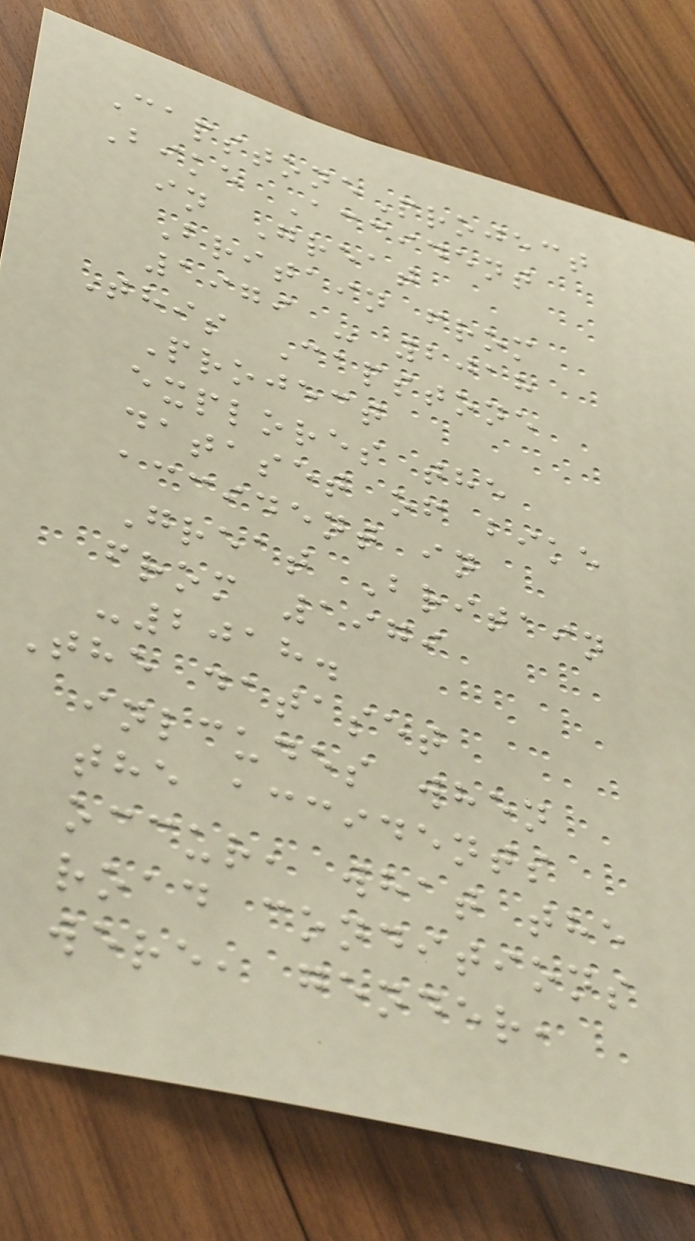CapstoneProject
Bike Accident
in Great
Britain from
1979 - 2018
This Capstone
Project
explores the
dataset of bike
accident in
Great Britain
from 1979
-2018.
The dataset
inlcudes when
the accidents
occur, what the
road conditions
were, gender,
